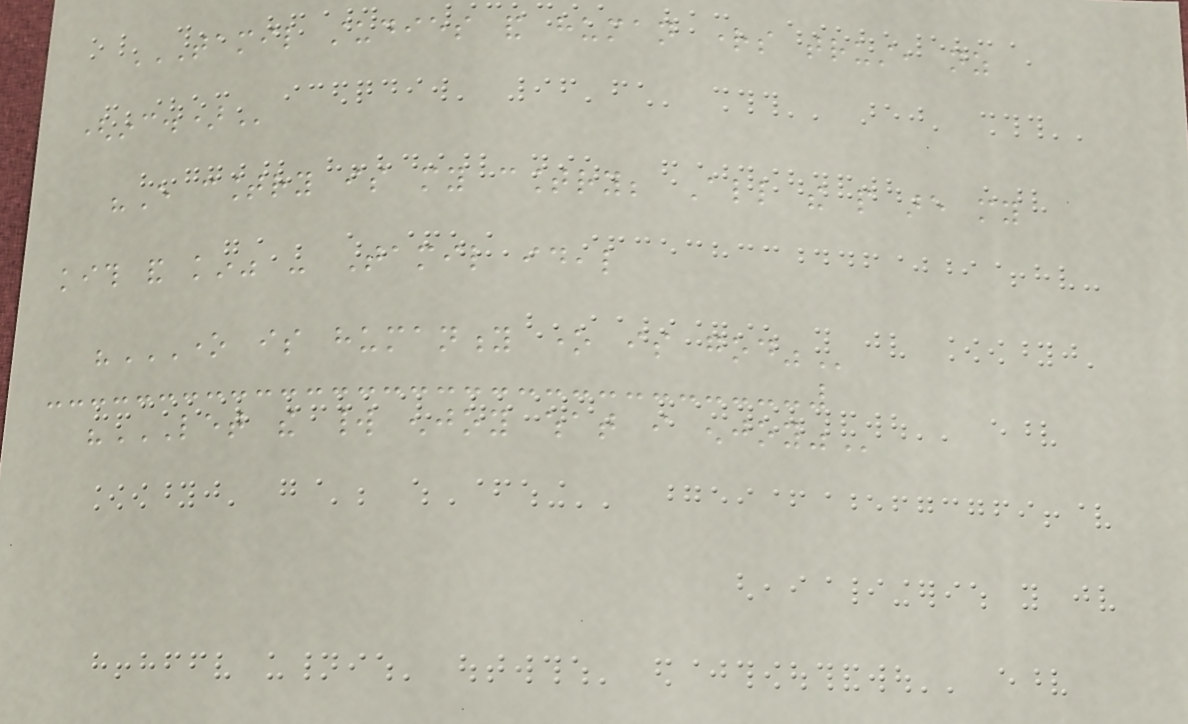TAMIL STUDIES AND HUMAN RIGHTS TRUST, NZ
(INC.)
"Every country is my country; All the people are my
kith and kin" - Tamil ideal
"ONE IS HUMANITY ONE IS GOD"
"LET THE WORLD ENJOY WHAT I ENJOY"
